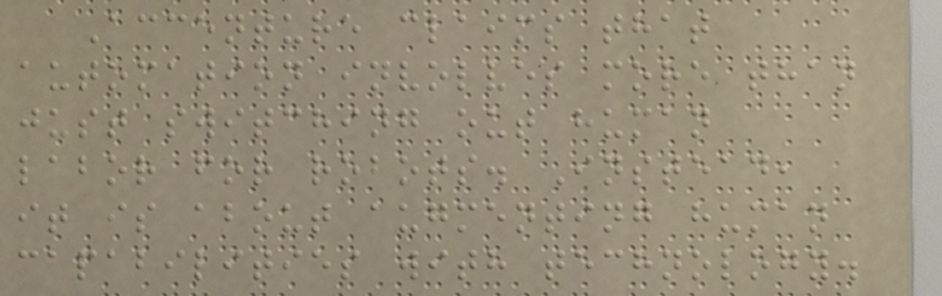Accenture claims that
automation involves more than
just switching out human
labor for robots. Instead,
it is about augmenting human
capabilities with technology.
